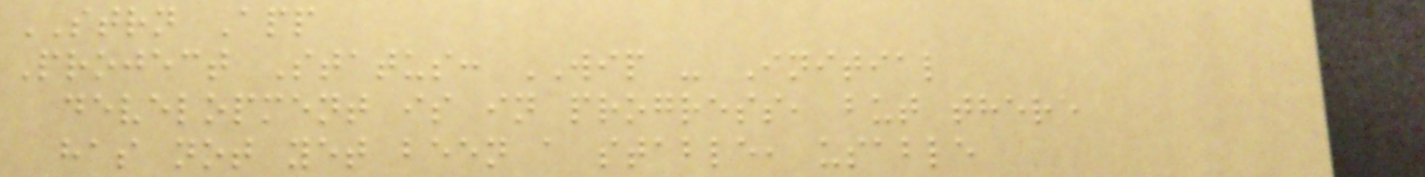STRN App
Project Status: WIP - Initial
development is in progress, but there
has not yet been a stable, usable
